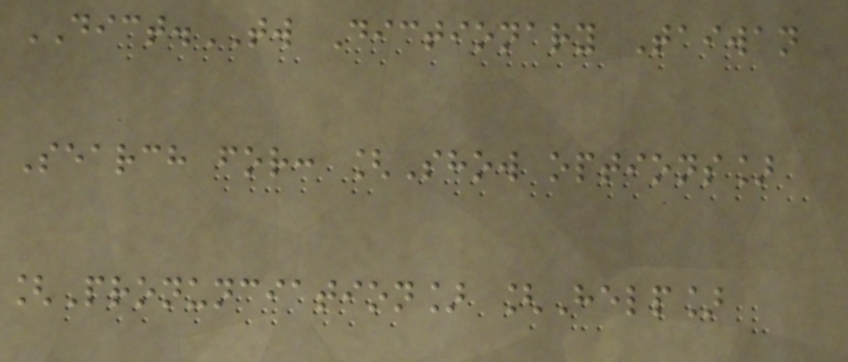DICT.TW Dictionary Taiwan
Search for: [Show options]
[Pronunciation] [Help]
